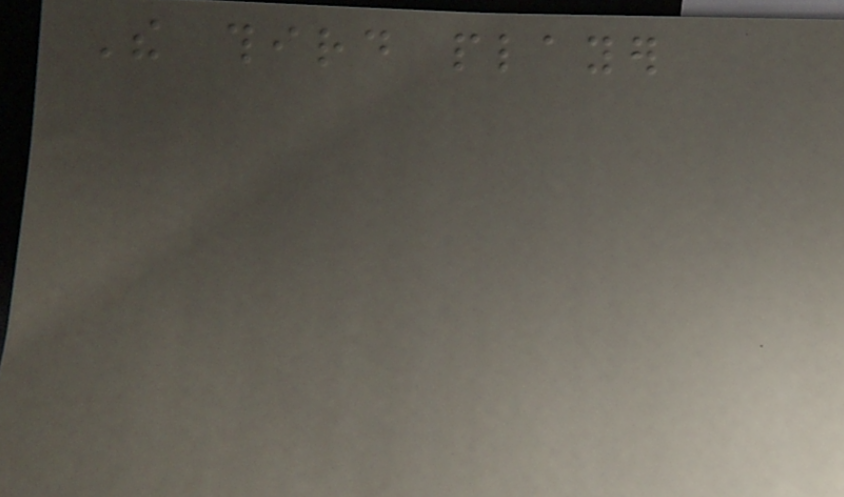The third player
